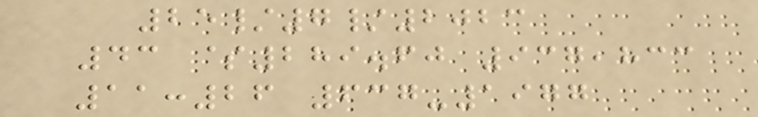25/7/2023
43 $289.60 937,833
11:26 637-1977
